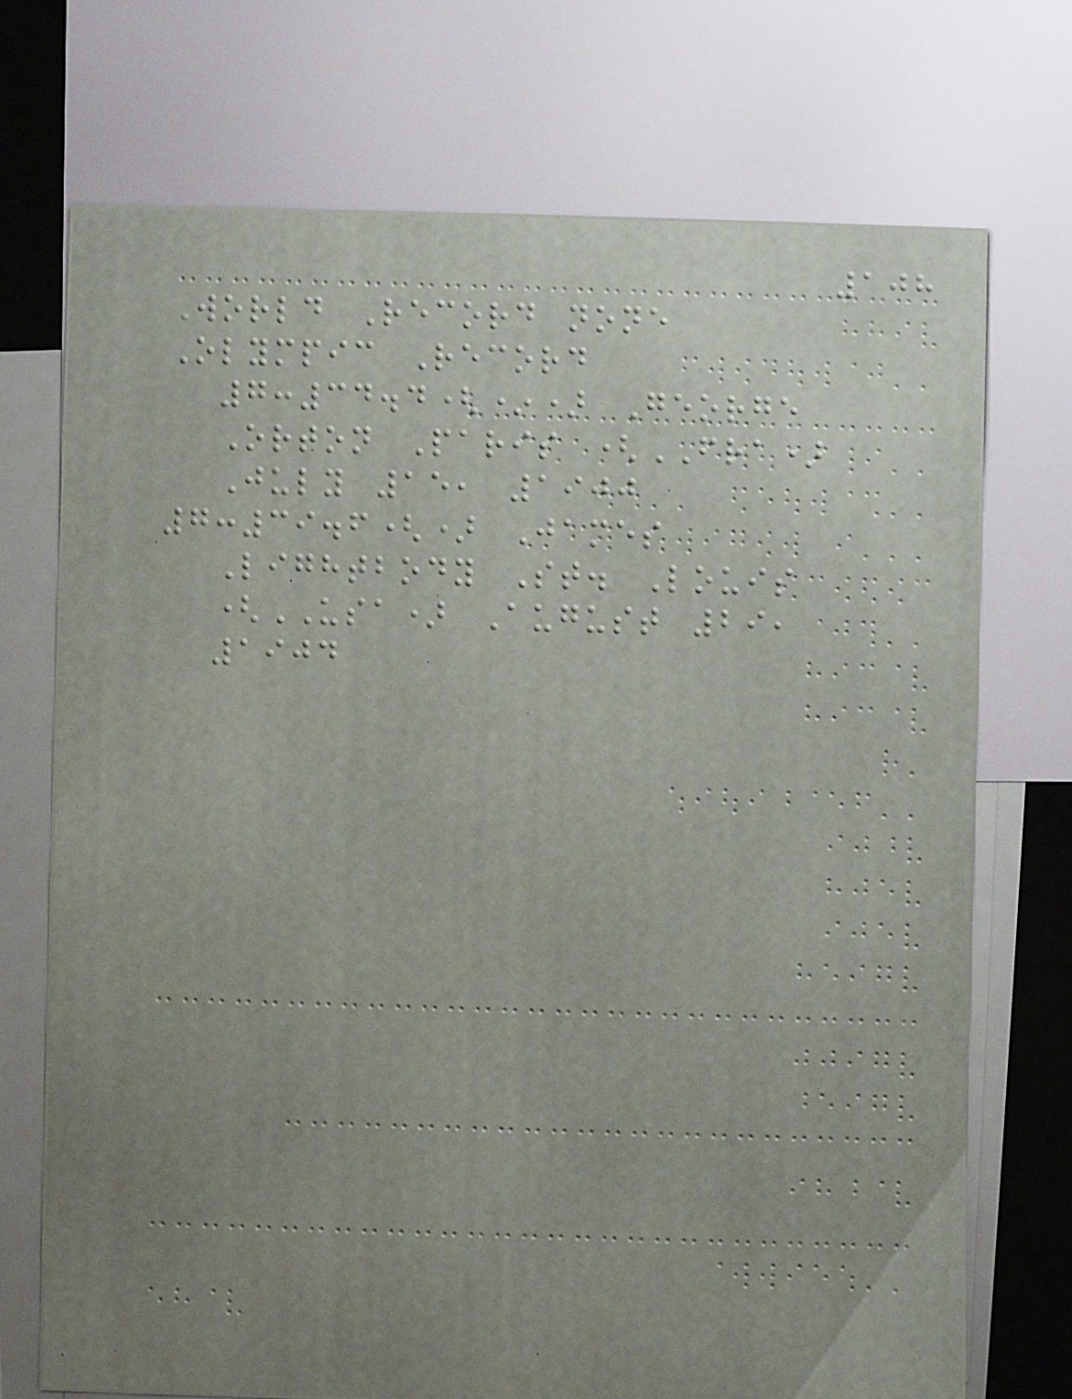108
World Record none
Olympic Record
7:34.4(*) George
Orton Paris (FRA)
July 15, 1900
7:39.6() James
Lightbody St. Louis
(USA) August 29,
1904
